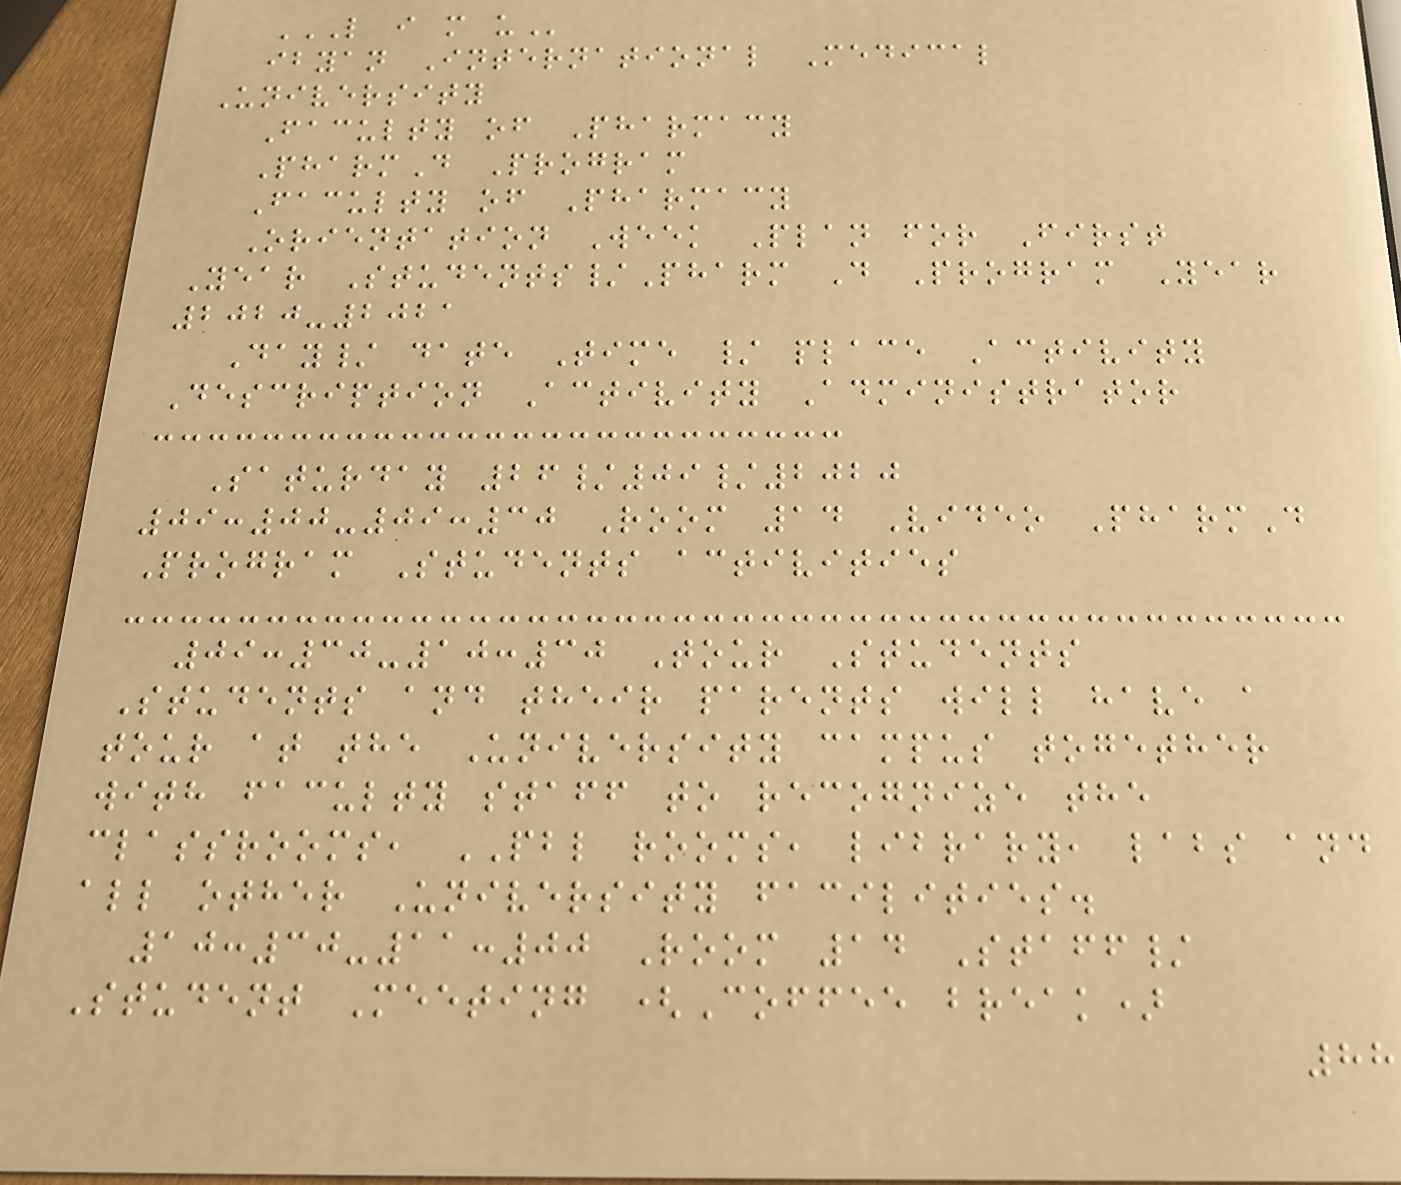L I M U
ibyan International Medical
University
Faculty of Pharmacy
PharmD Program
Faculty of Pharmacy
Orientation Week Plan for First
Year Students/Pharm D Program Year
2020-2021
Day/ date Time / place Activity
Description Activity Administrator
Saturday 26/09/2020
09:00-09:30 Room 14 Video PharmD
Program Students activities
09:30-10:30 Tour Students
Students and their parents will have a
tour at the University campus together
with faculty staff to recognize the
classrooms, PBL rooms, library, labs and
all other University facilities.
10:30-11:00 Room 14 Staff/
Student Meeting (Coffee break)
88
